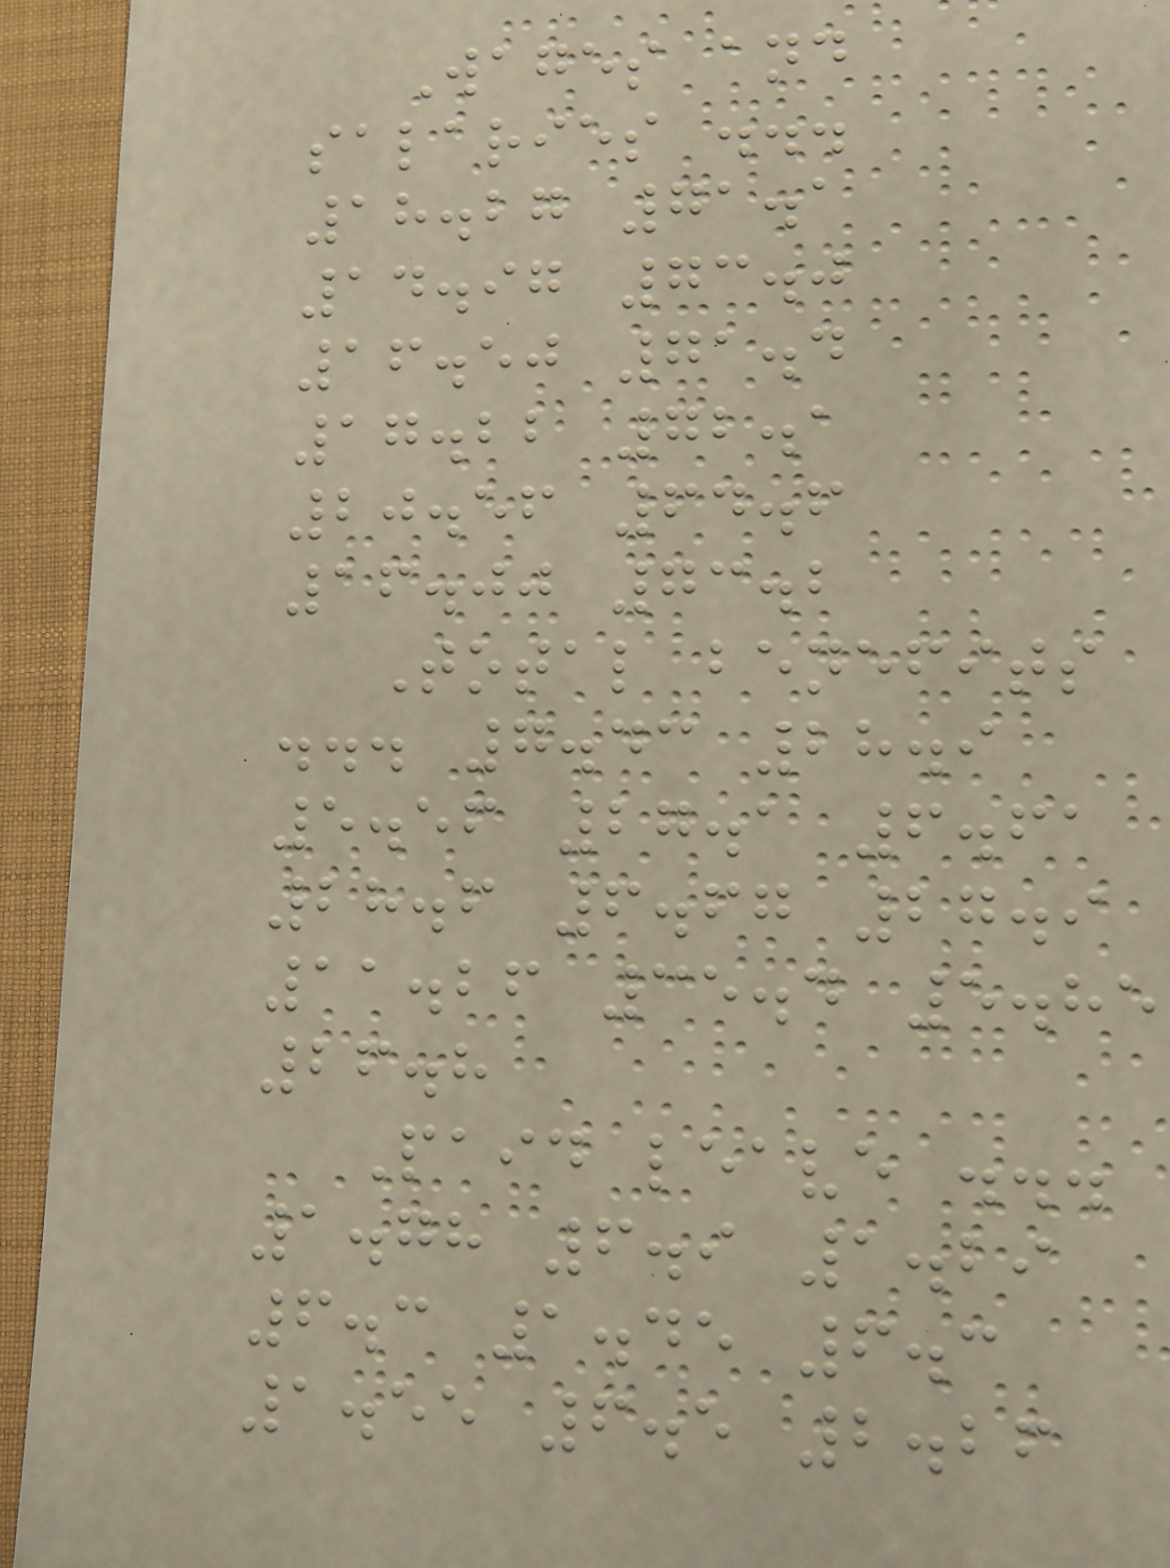Wages and
salaries ...
18.27 71.1
14.97 73.0
16.50 71.4
17.22 72.1
20.56 64.6
16.00 73.2
Total benefits
... 7.43 28.9
5.56 27.1 6.61
28.6 6.67 27.9
11.26 35.4 5.85
26.8
Paid leave ...
1.78 6.9 1.29
6.3 1.45 6.3
1.55 6.5 2.26
